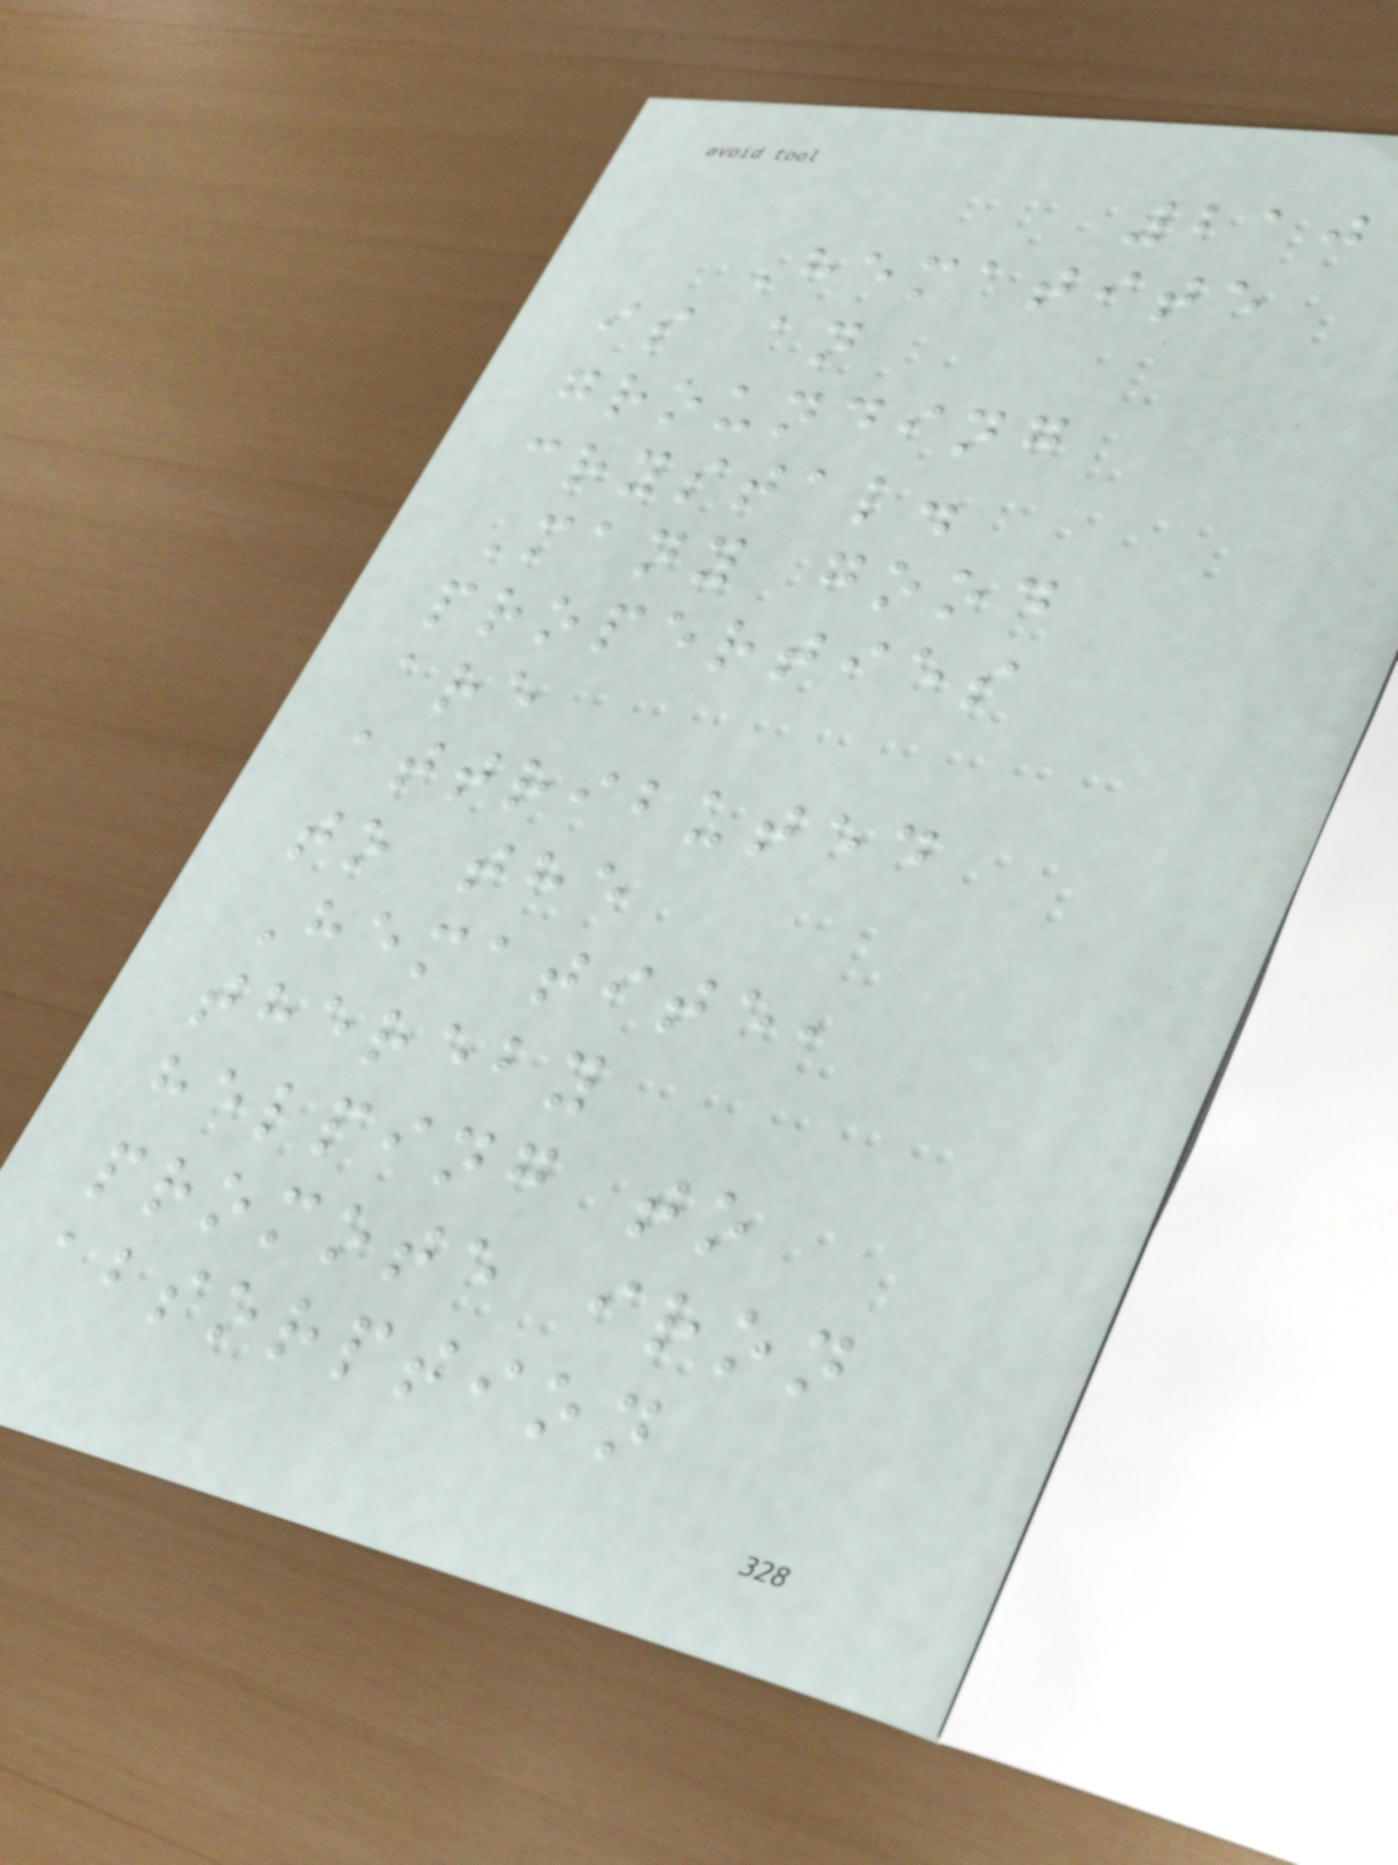210
Hematite
is an
grounding
crystal.
Many good
properties
are
attributed
to the
Hematite,
thereby
helping to
promote iron
absorption
